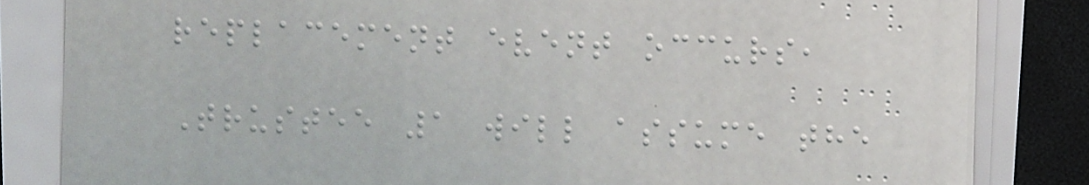replacement event occurs,
Trustee 1 will assume the
